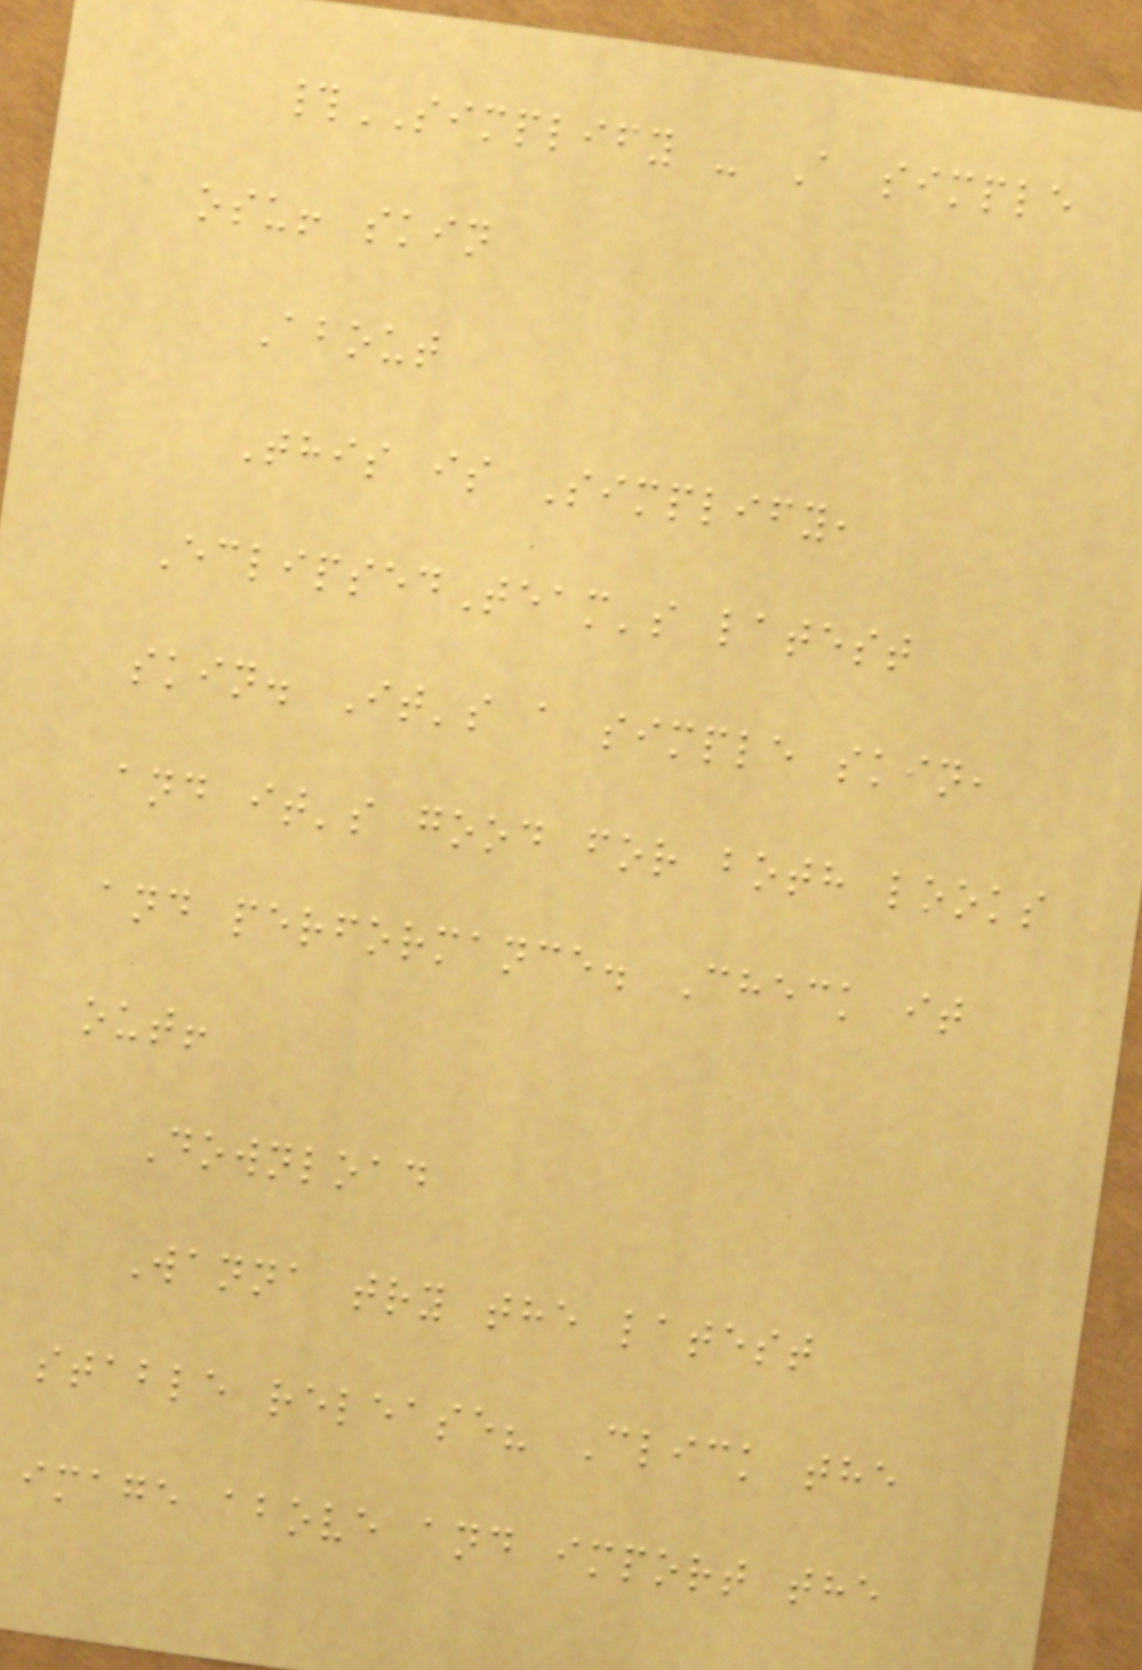#SIMPLIFY - A simple
osu! skin
About
This is Simplify,
EclipsedTeam's latest
skin. It's a simple skin,
and it's good for both looks
and performance. Check it
out!
Download
Wanna try the latest
stable release? Click the
image above and import the
